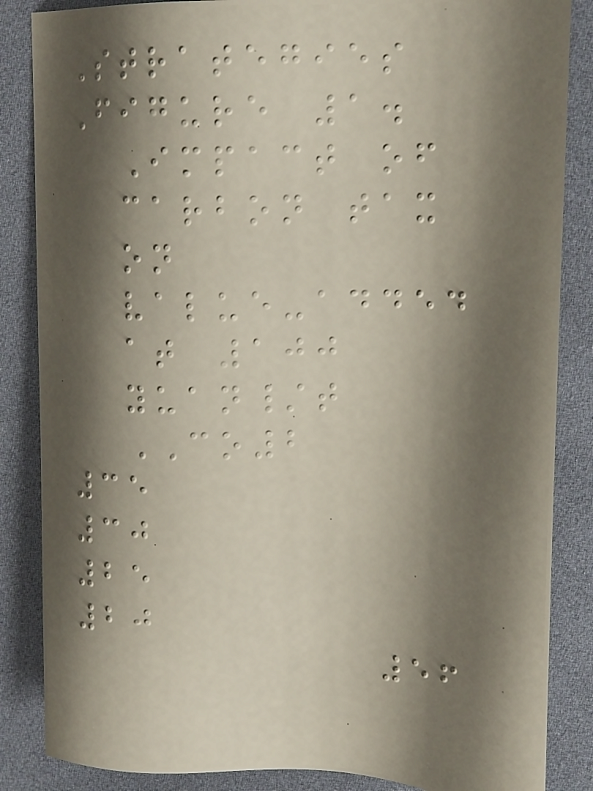Strategies
Figure 1.
Impact of
carbon tax
on
value-added
at 100
yuan/t
CO2
35
30
25
20
56
